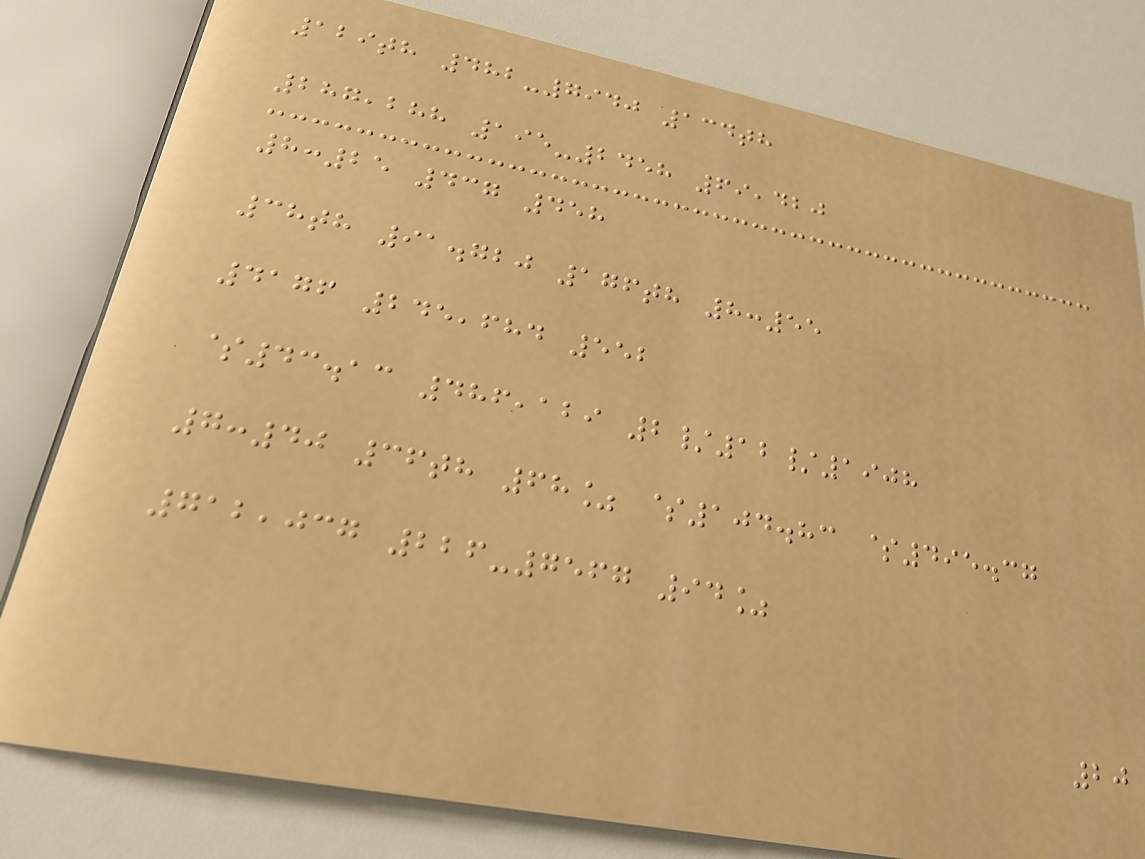129th 482-7940 134th
287,288 195-2458 69,420
8:25 437 458
38th 91.720 176th 8:55
4176 245,684 552
$43.13 486,129 2/12/1908
7:40 36th 68% $104.83 $495.37
712,037 226-7567 94%
20
